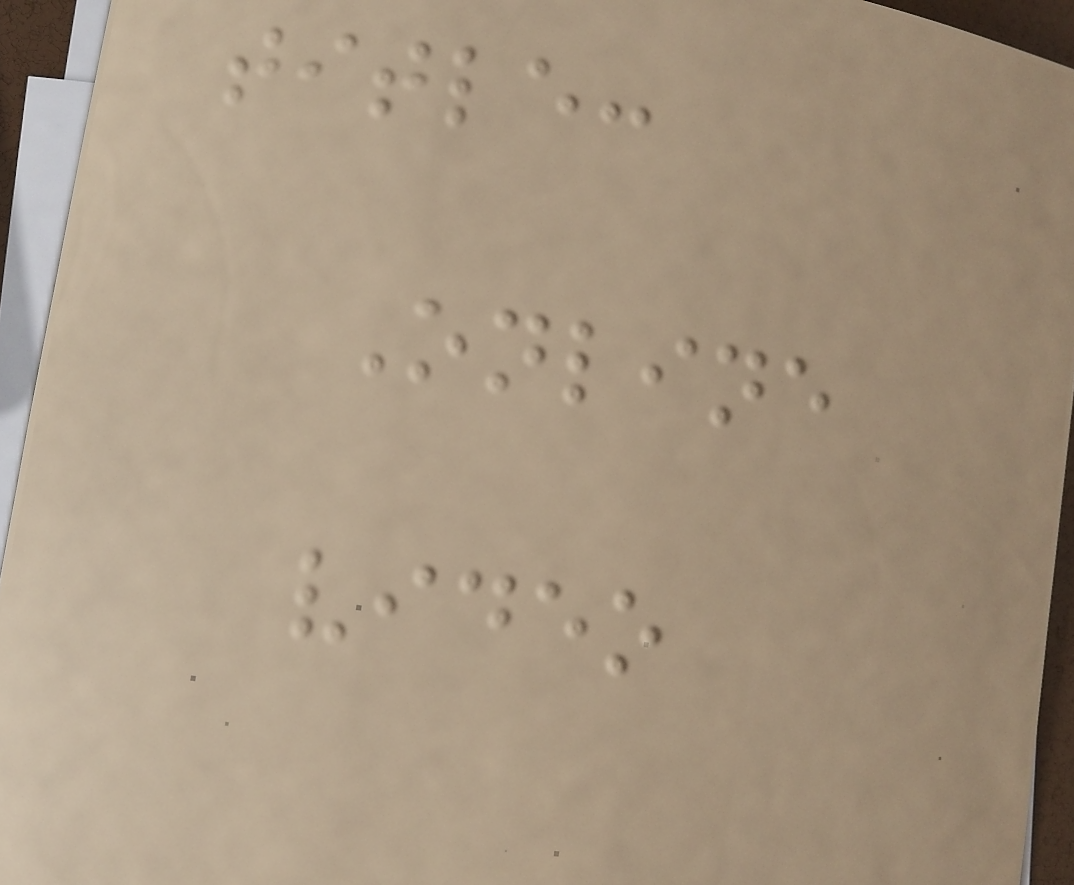title:
Online
video
